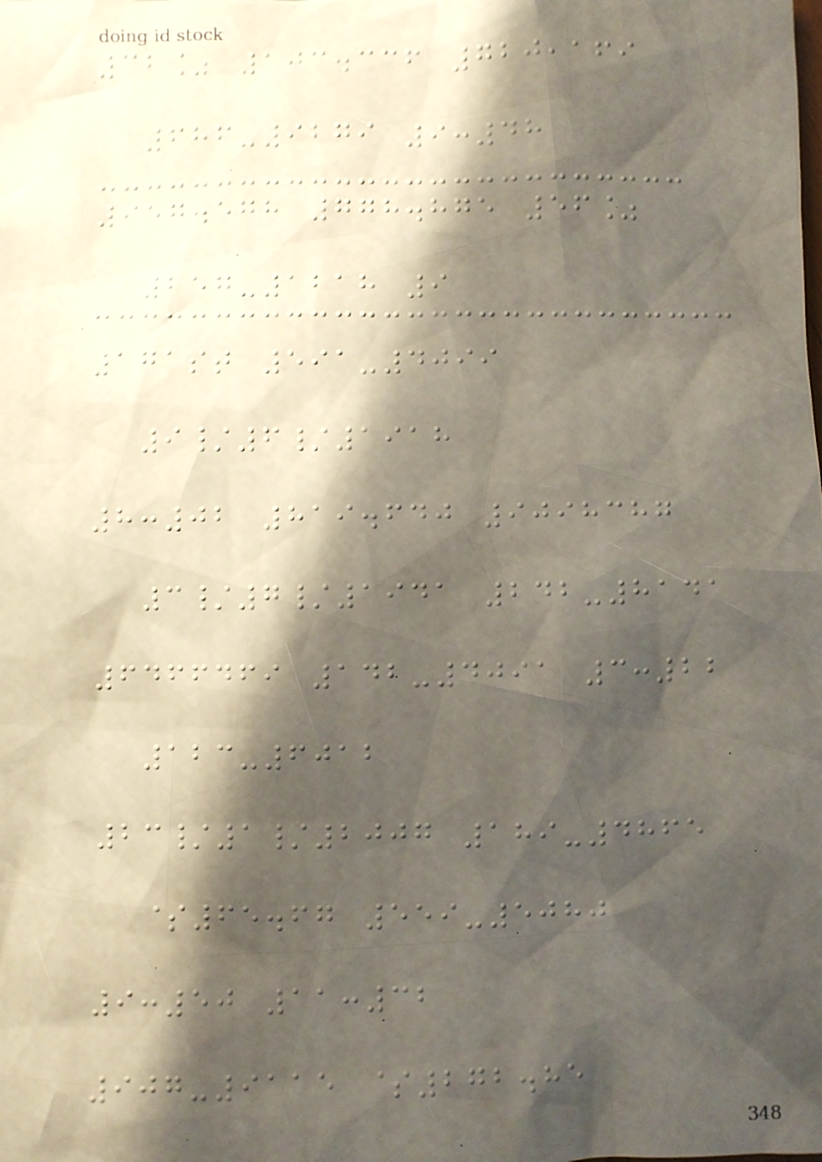32% 103.336 720,169
686-9279 9:48
957.578 778.875 56%
257-1218 9
171st 591-4099
9/6/1918
8:02 819.640 9098387
3/7/1941 242-8141
6466469 142-4091 3:22
123-6012
23/1/2007 189-4865
$65.67 559-5080
9:50 11:32
907-9115 $272.85
